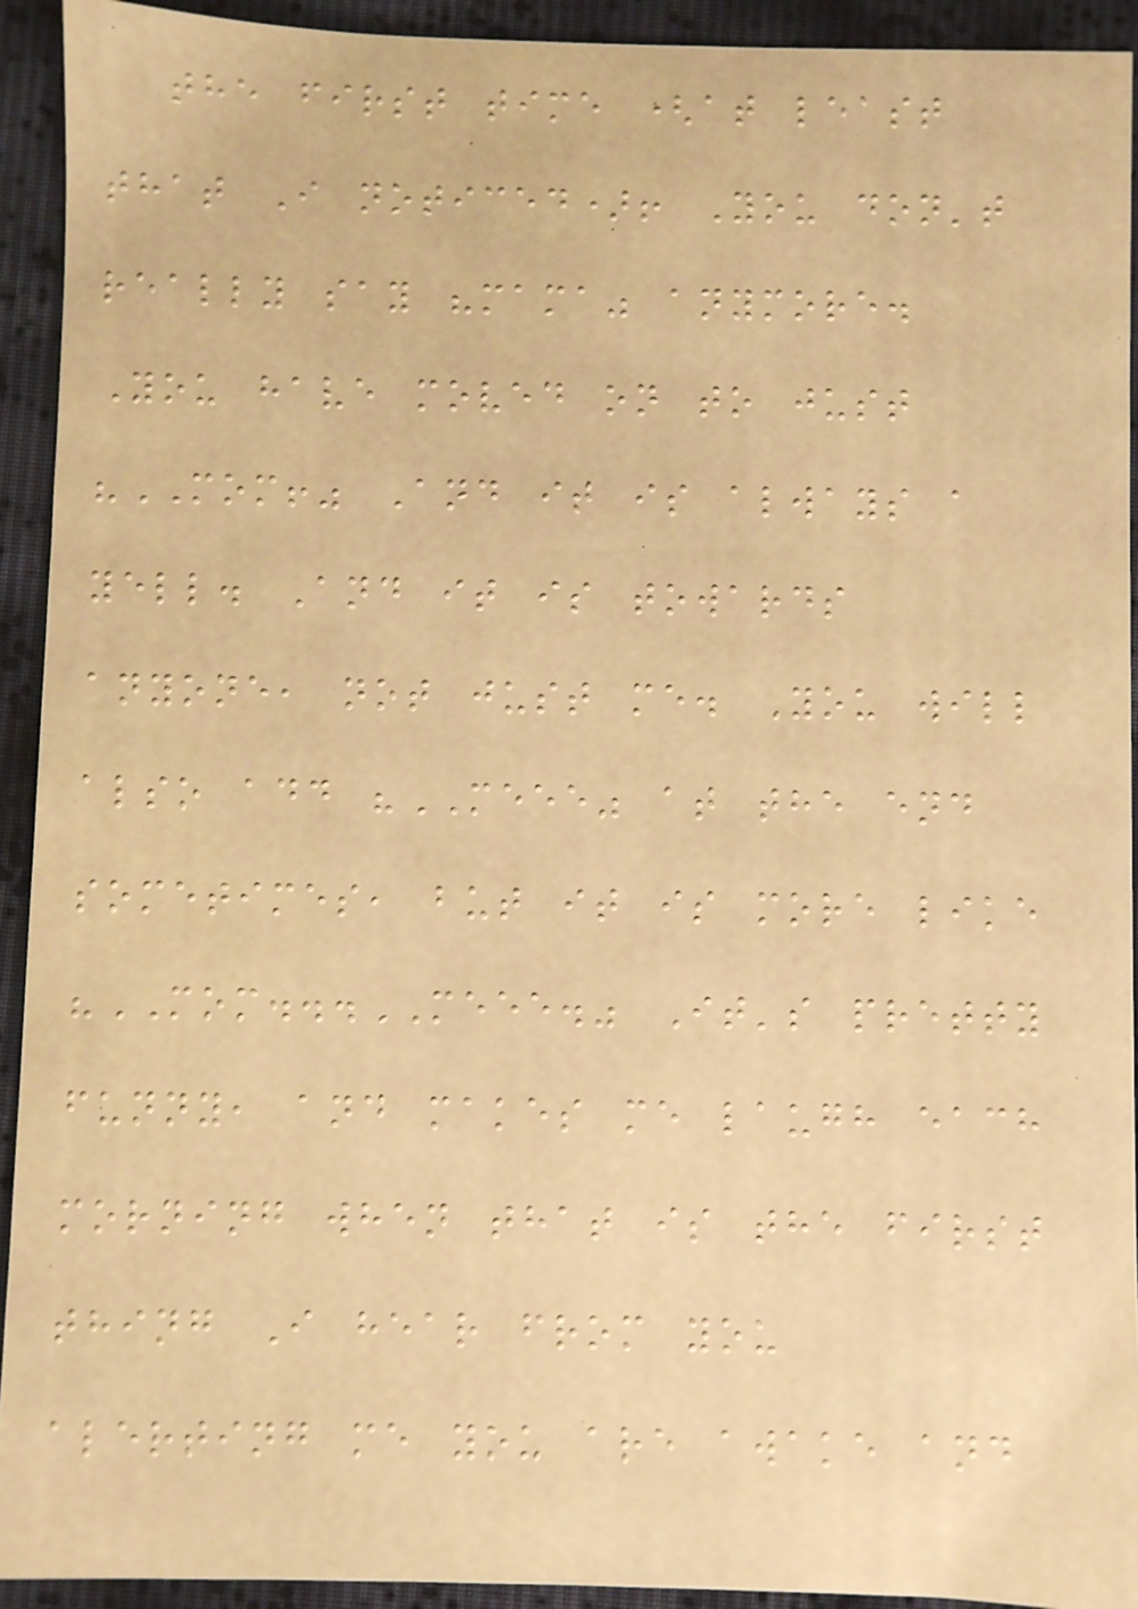the first time (at least
that I noticed)! You don't
really say "mama" anymore.
You have moved on to just
"MOM!" And it is always a
yell. And it is towards
anyone, not just me. You will
also add "MEEE" at the end
sometimes, but it is more like
"MOM...MEEE." It's pretty
funny, and makes me laugh each
morning when that is the first
thing I hear from you
alerting me you are awake and
